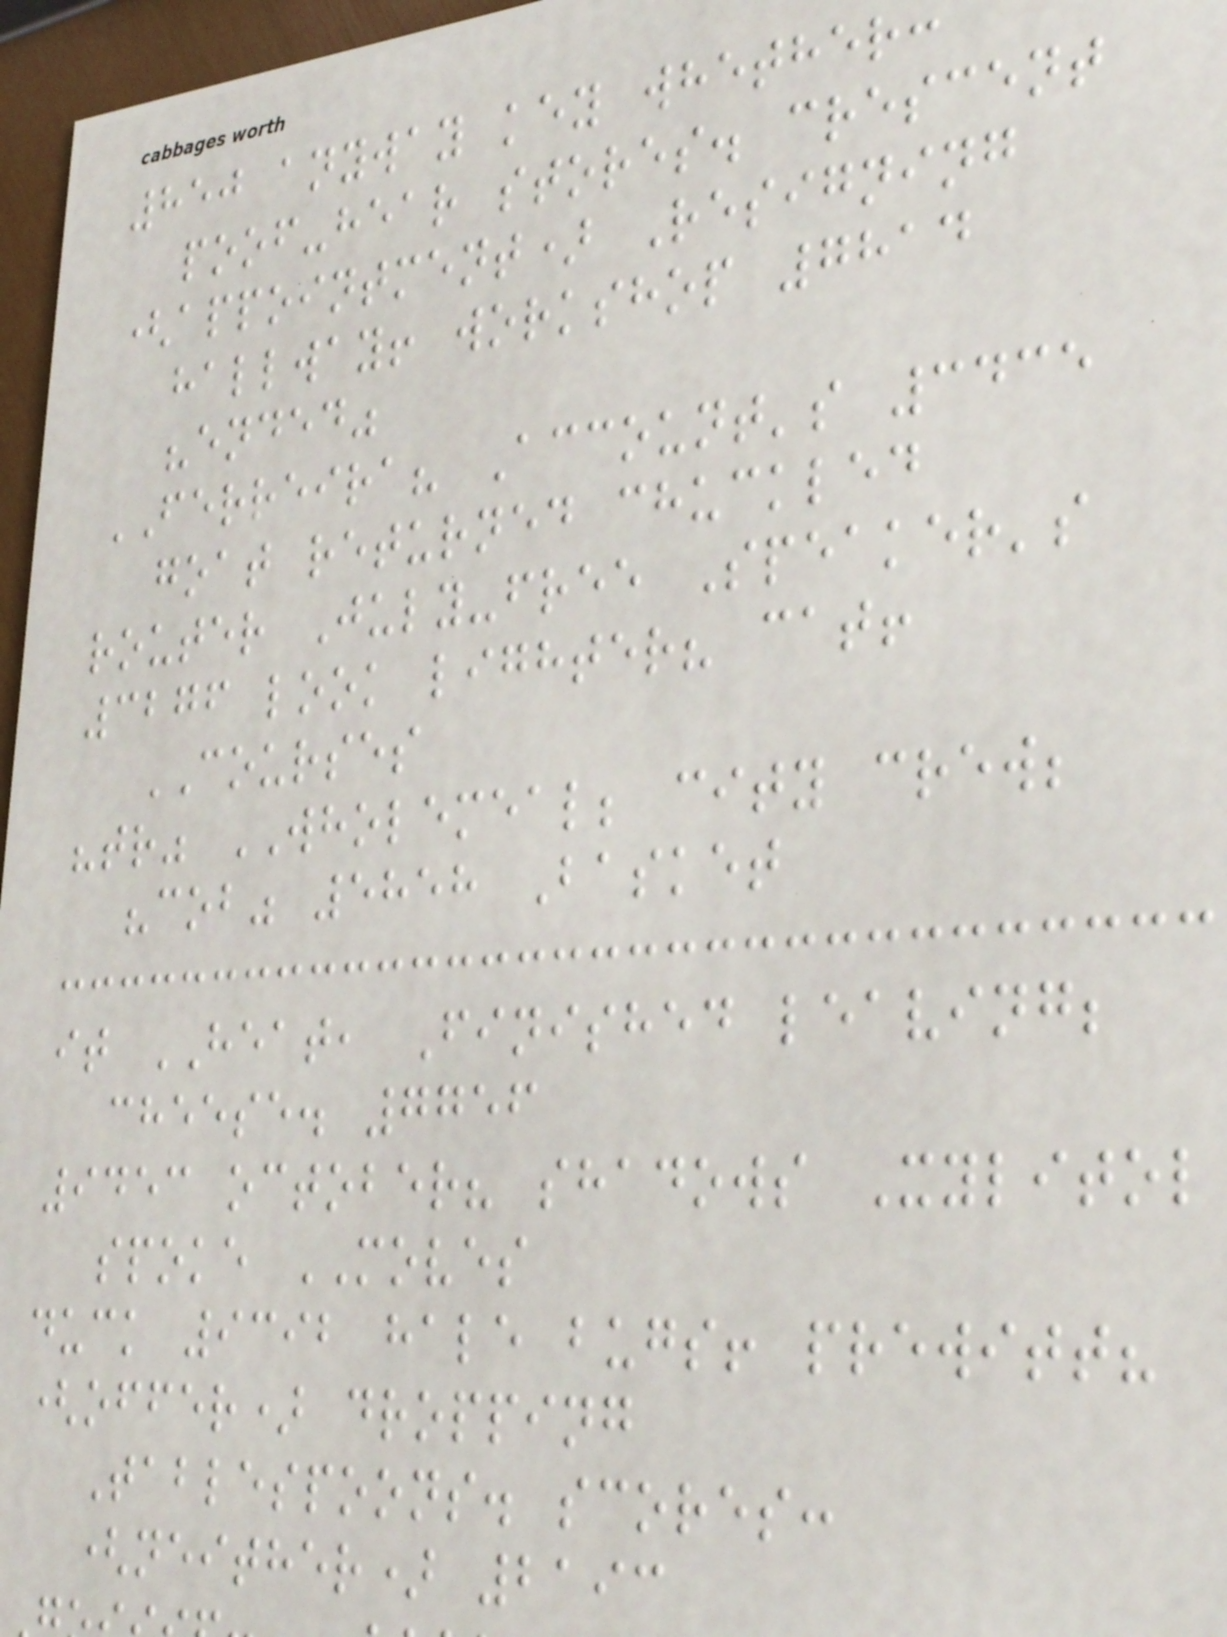850 anyway key whether:
poof-hear stores. crescent
(appointment) Resigning
hallway! workshop 7814
"ended"
FERREIRA? Account's 3435
goat returned chuckled
router July-free Speaker's
3276 look lighter? cat!
COURSES
"tr" WHOLEMEAL; city crew;
"cob" 5858 Basket
it HEAT, Finished leaving;
cheese. 7756
9453 october? shadows Xylitol
spoke MOVES
duck 9392 hale bugs! prewitt?
(offer) dropping
Tablespoons. scores:
(neither) 2193
